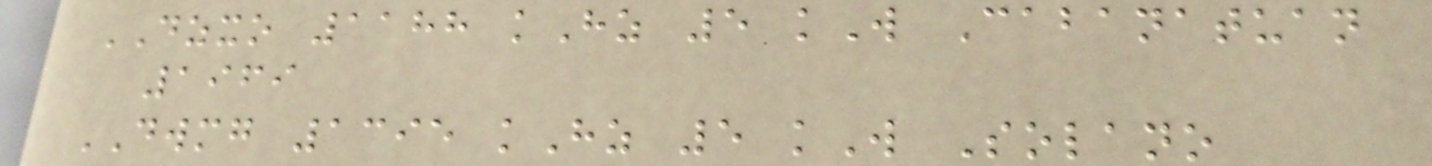DZXO 1188 kHz 5 kW Cabanatuan
1969
DWMG 1395 kHz 5 kW Solano
